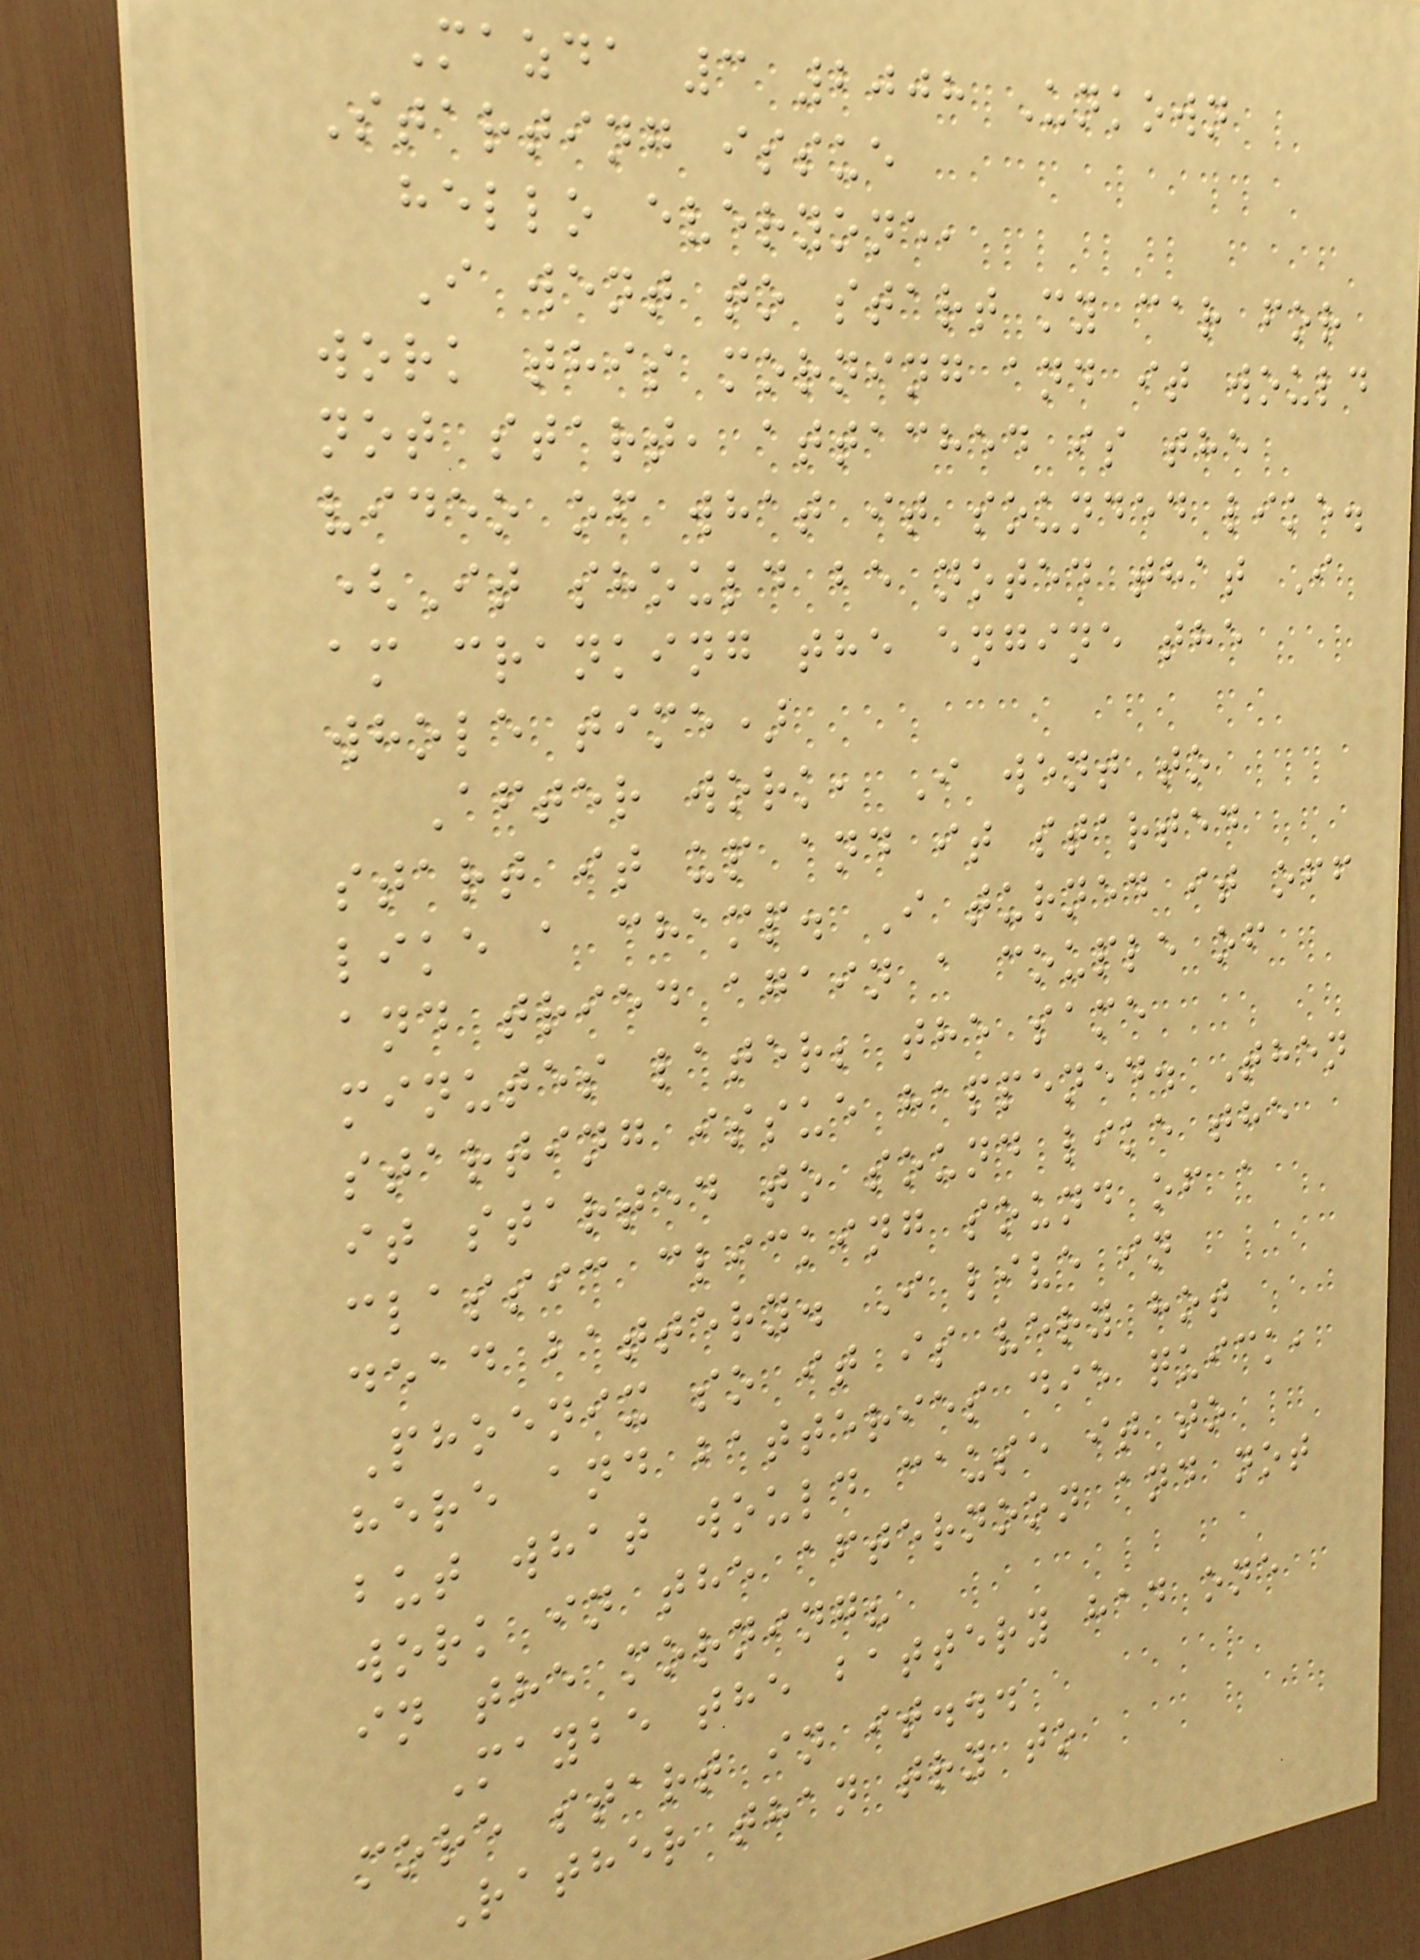Mazda 3 2008 Unkown
Starting issue
hello everyone,
I went to start my car for
work this morning and it would
not start, attached is the
video of what it sounded like.
(It should be noted that I
am cranking the engine the
whole time)
After work, I went to
start it up and it started
like a champ. I turned it off
and tried again a couple of
minutes later; the same
starting issue happened. Then
it started to sound like the
classic clicking sound of a
dead battery. I live in
Phoenix so it is very hot
here and batteries die quick,
but what would cause it to
work in the afternoon and not
in the morning?
Maybe the battery had one
more start in it...
Rather than try to
